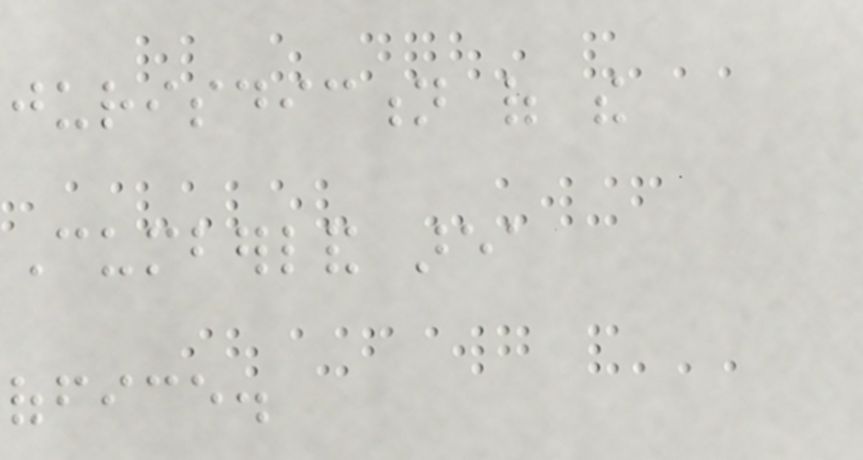jurisdiction of the
Cumberland area
office.
